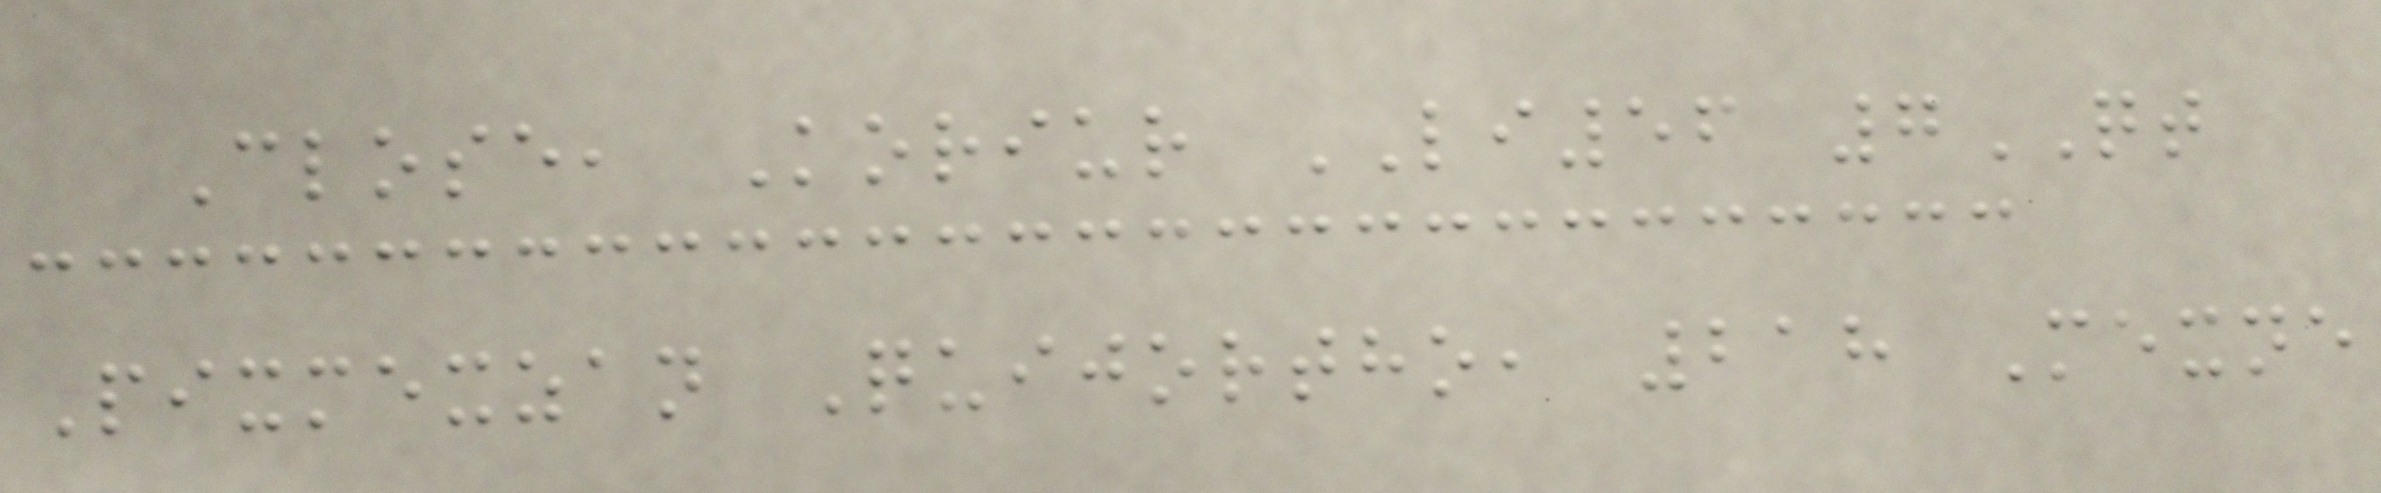Close, Koriur LI56 7QT
Pixmexzan Quijortho, 218 Mexne
